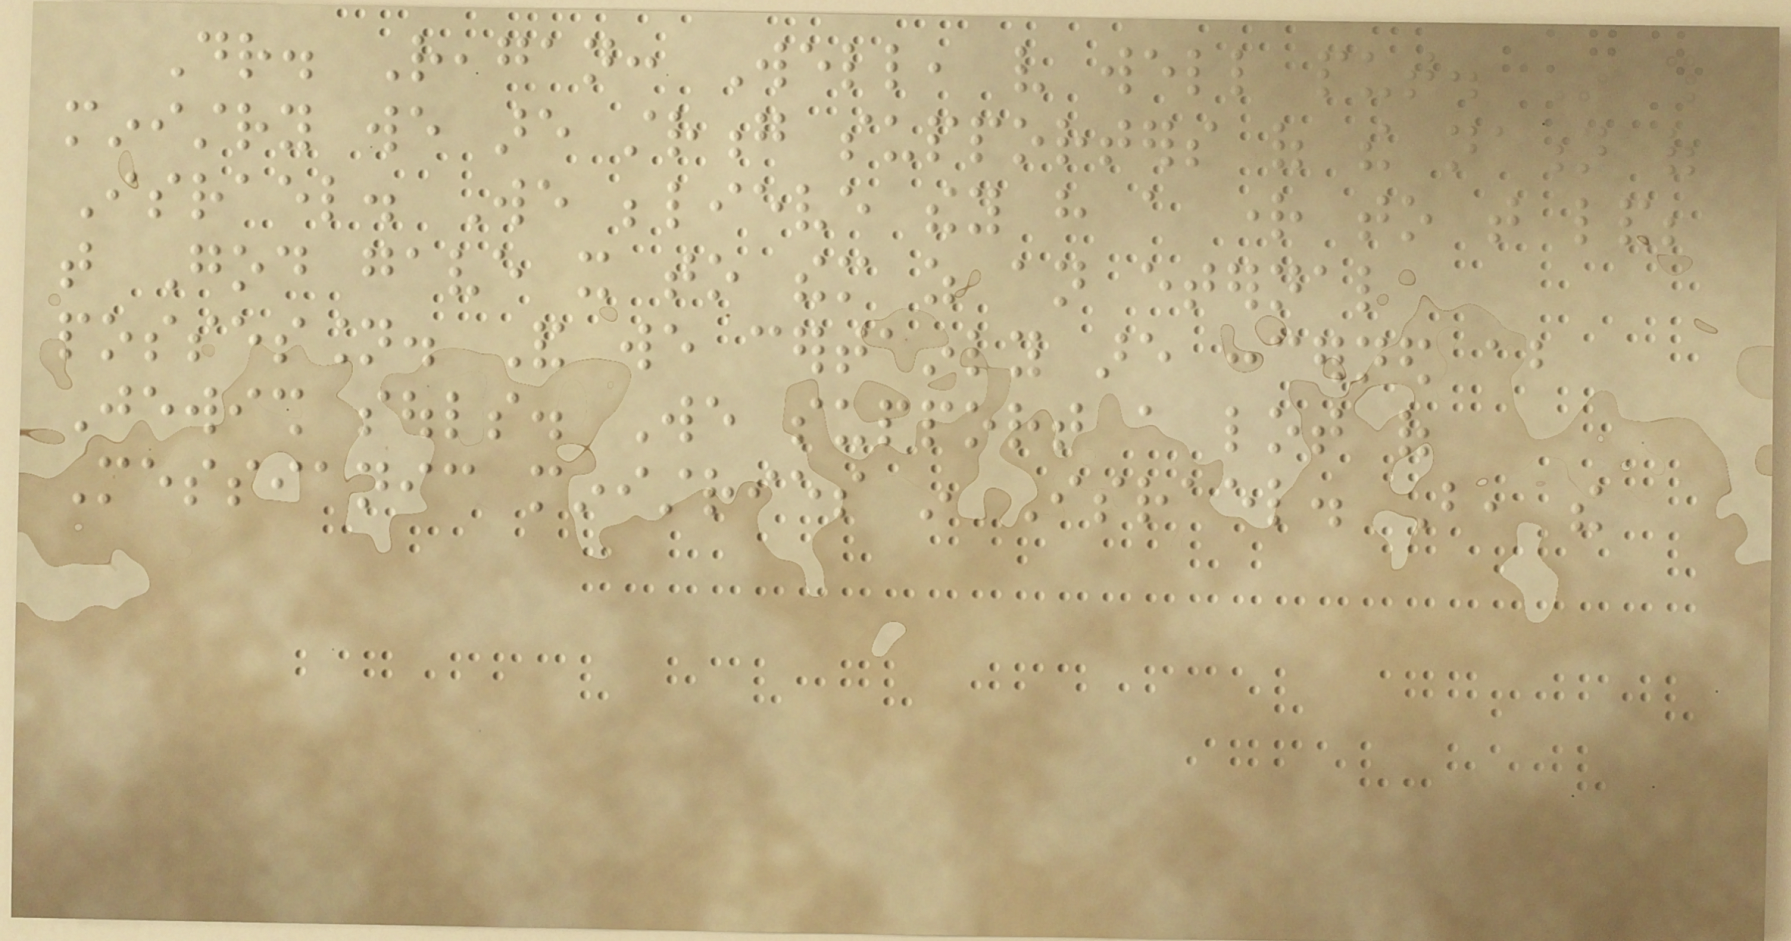Dr. Reagan: Well, very well put. In this
ministry we are strong supporters of the nation of
Israel. We believe they have a right to that land;
that God gave it to them as an eternal
possession. And we certainly are concerned about
Jewish souls. We support a lot of
Messianic ministries in Israel. But, the
